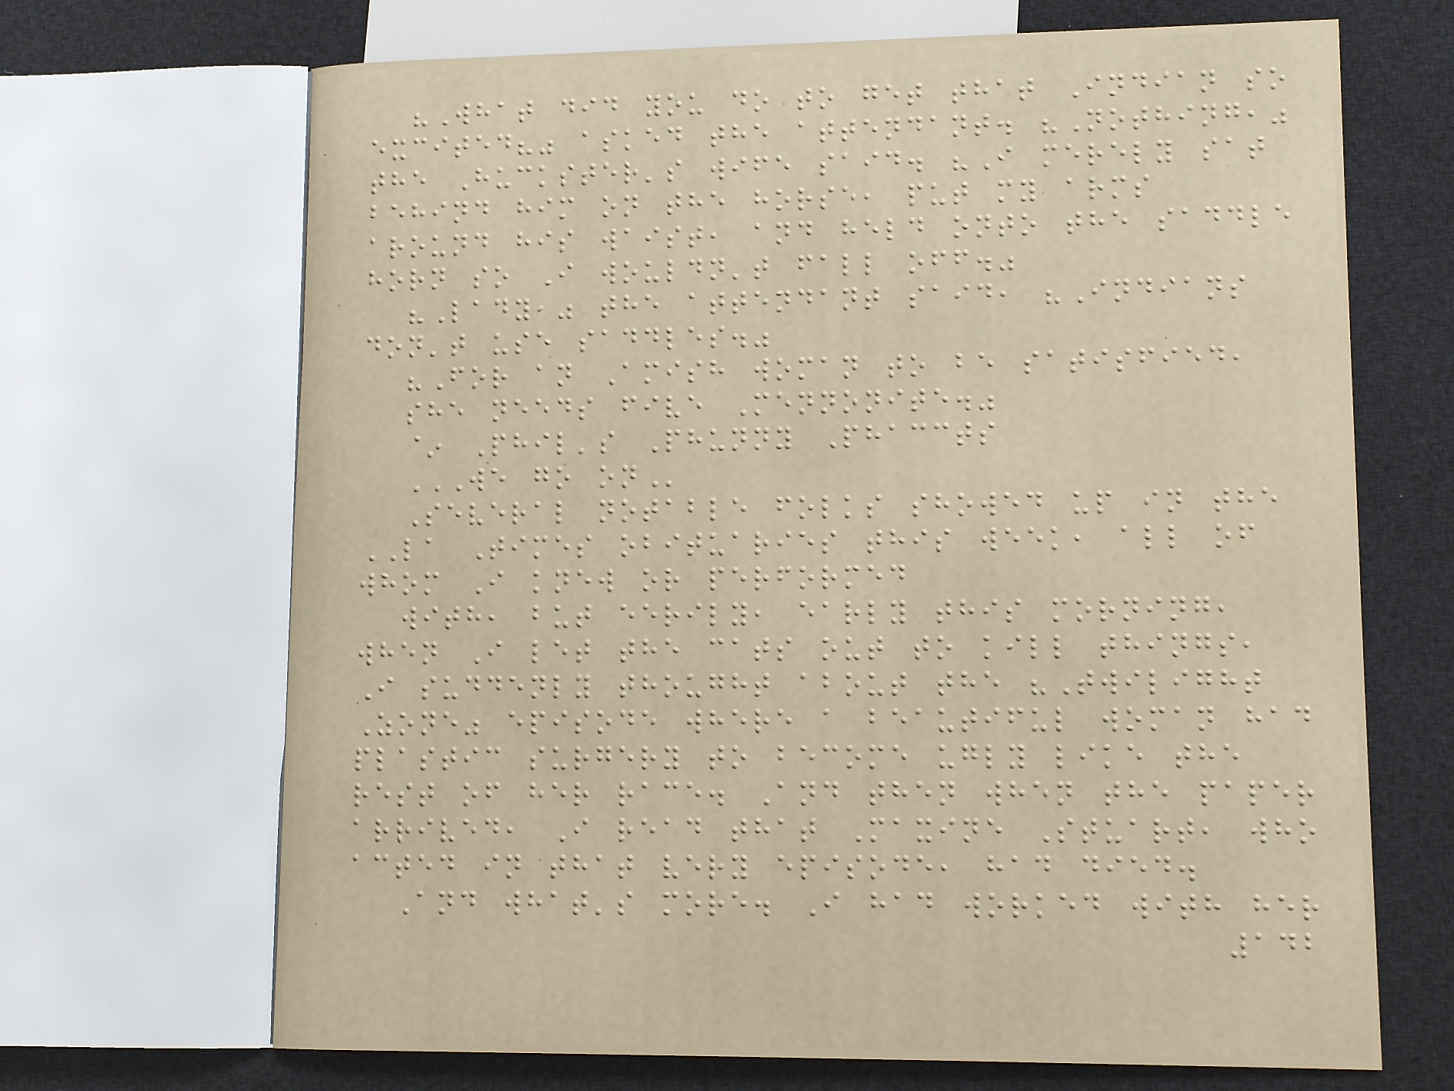"What did you do to get that Indian so
excited?" asked the attendant. "Nothing,"
the Huckster's wife said. "I merely sat
behind him on the horse, put my arms
around his waist, and held onto the saddle
horn so I wouldn't fall off."
"Lady," the attendant said, "Indians
don't use saddles."
"For an Amish woman to be satisfied,
she needs five Mennonite."
~ Phil's Phunny Phaccts
WE GO ON
Several notable folks showed up in the
LA Times obituaries this week, all of
whom I knew or performed
with, but eerily, early this morning,
when I let the cats out to kill things,
I suddenly thought about the "Twilight
Zone" episode where a beautiful woman had
plastic surgery to become ugly like the
rest of her race. And then when the paper
arrived, I read that Maxine Stuart, who
acted in that very episode, had died.
And what's more. I had worked with her
142
